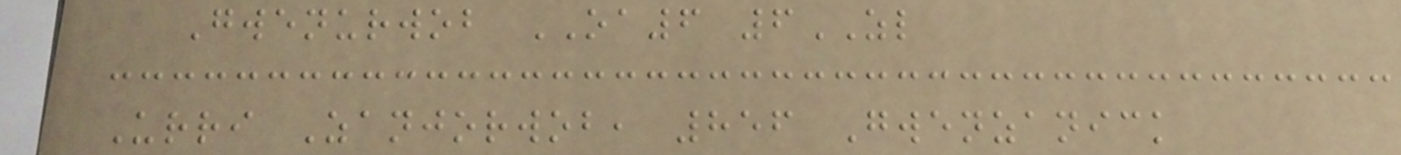Gwenurwob OA6 6ZL
Urri Zanjorwob, 856 Gwenzanick
